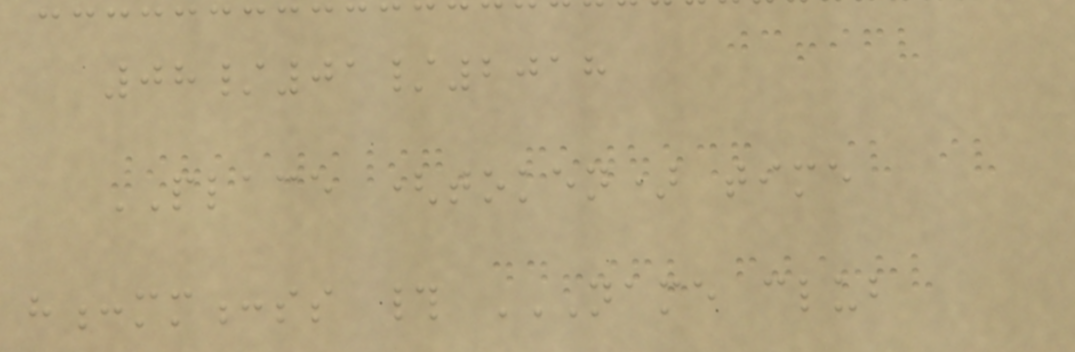08/01/2018
PLACE (token) time
h:mm:ss # NAME CLUB
